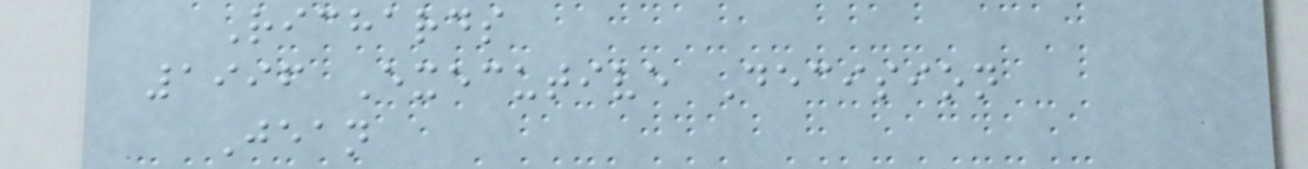Richards
1996 Executive Decision
Jean
